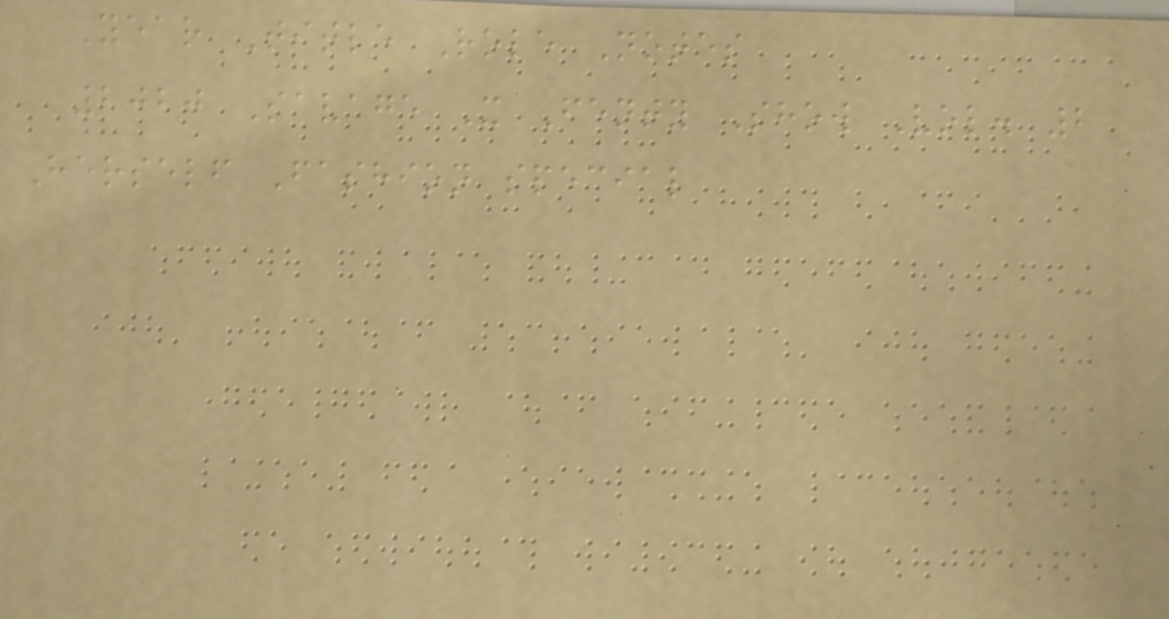Year Title Role Notes
2020 Savage X Fenty Show Vol. 2
Herself Fashion special
